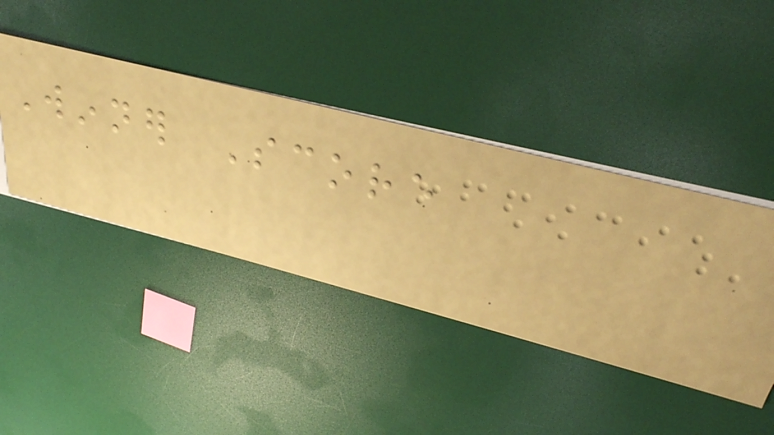Winner Score
